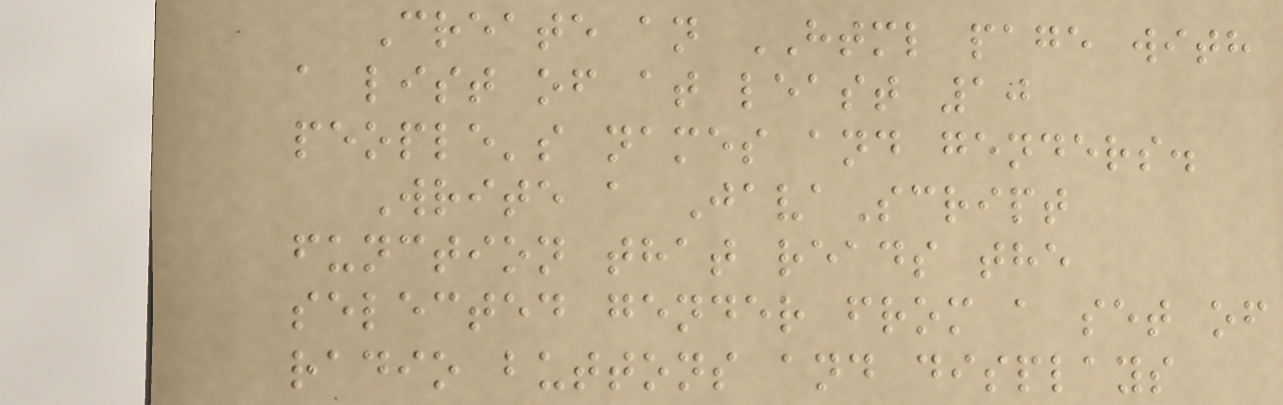Create an HTML page with
a list of at least 10
people's names and genders.
Write a JavaScript
function that reads the
selected gender from a set of
radio buttons and displays
